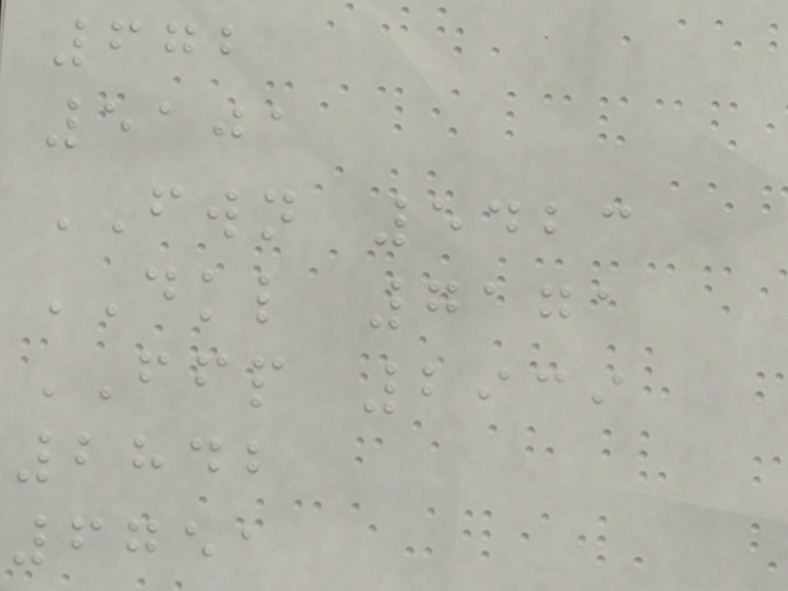672
5101
FWN 5423
DKL 7171
FFP 2939
2842
6751
